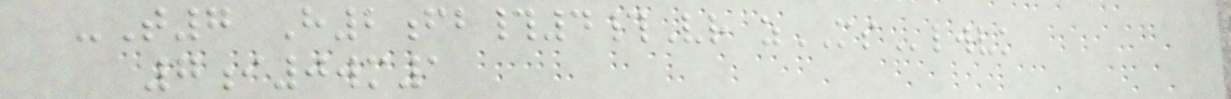-T7 H2fb#4#Vr zMSlwvk
7i0wm1
